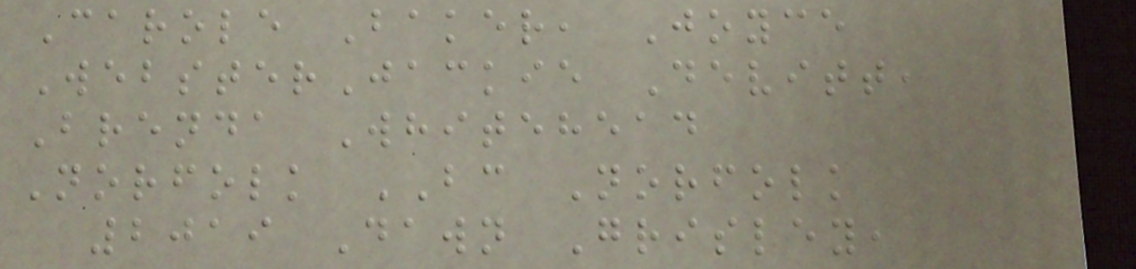Carole Baker, Joyce
WebsterJackie Devitt,
Brenda Whitehead
Norfolk BC Norfolk
2019 Dawn Grisley,
